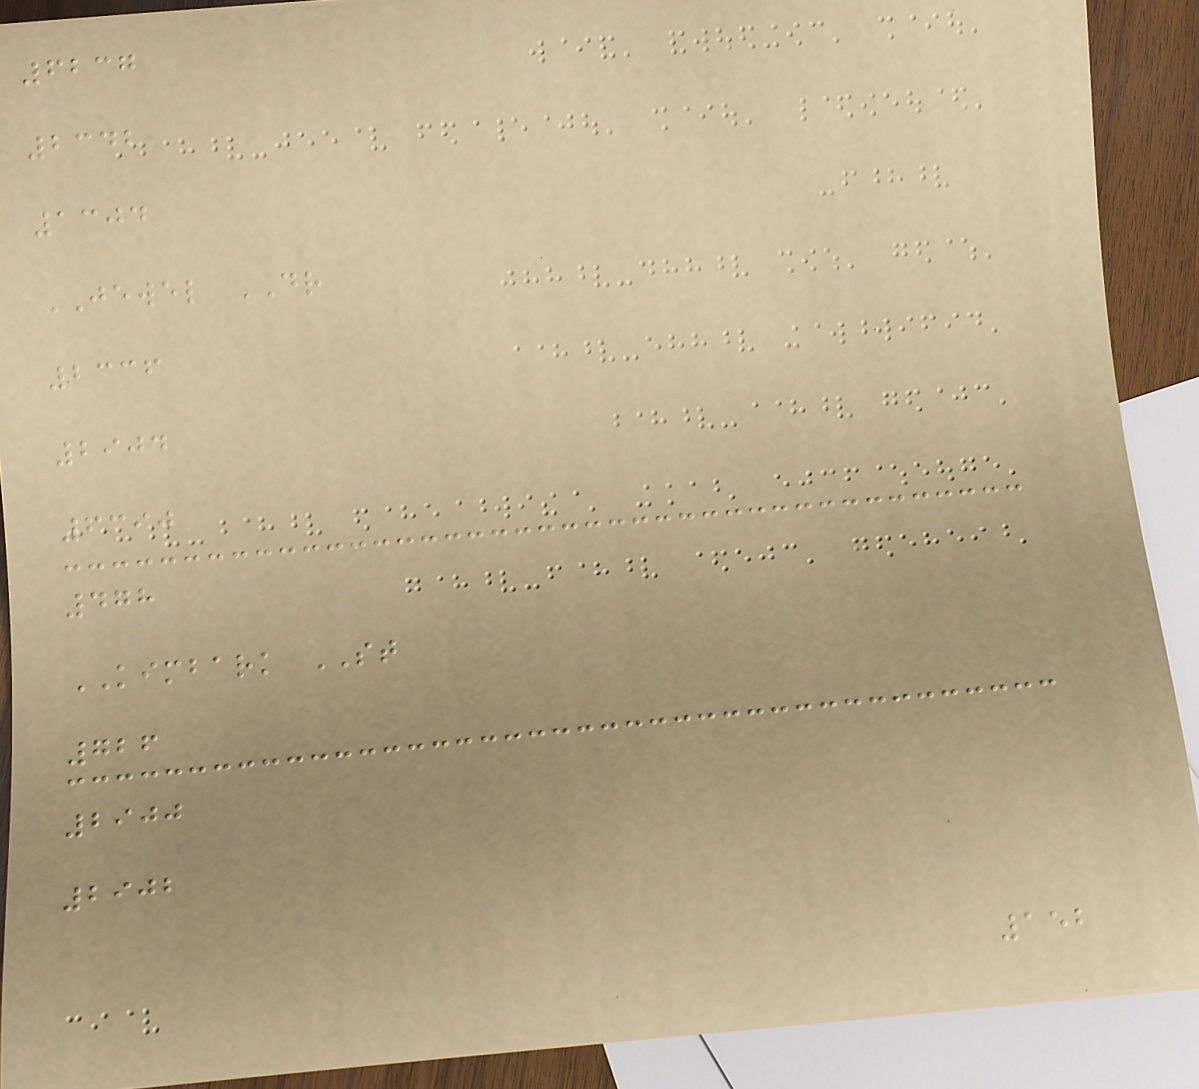6237
2342
1304
JEWEL DR
2336
2904
6390
478
KIMBARK ST
726
2900
2902
152
